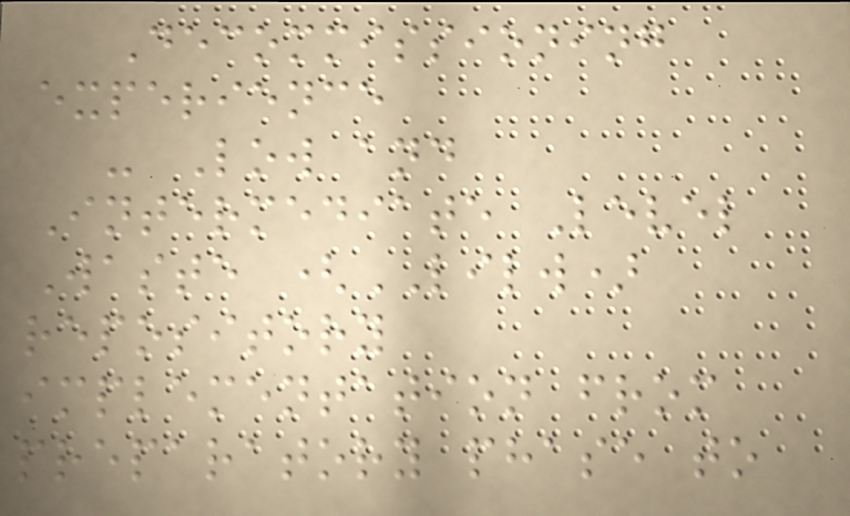Decommissioning
experience
- Low and
Intermediate Level
Waste (LILW)
repository
implementation from
preparatory phase to
